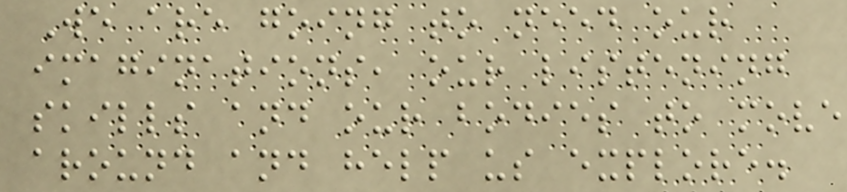We are going to need our
imaginations, our listening
skills and our bodies to move
around and help us explore.
